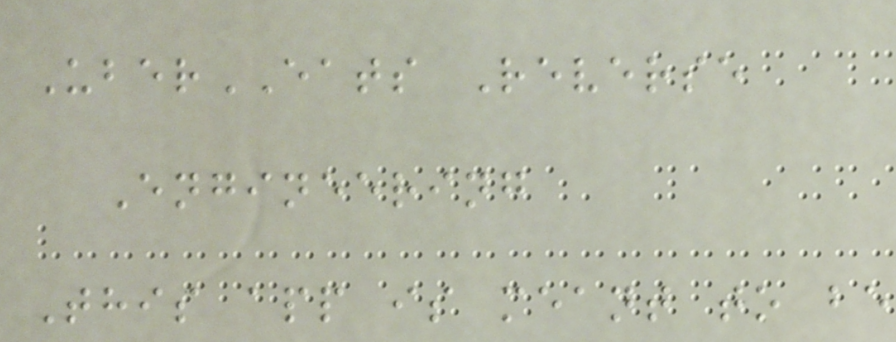UberEATS Reverse
Engineering
This app is meant to be
